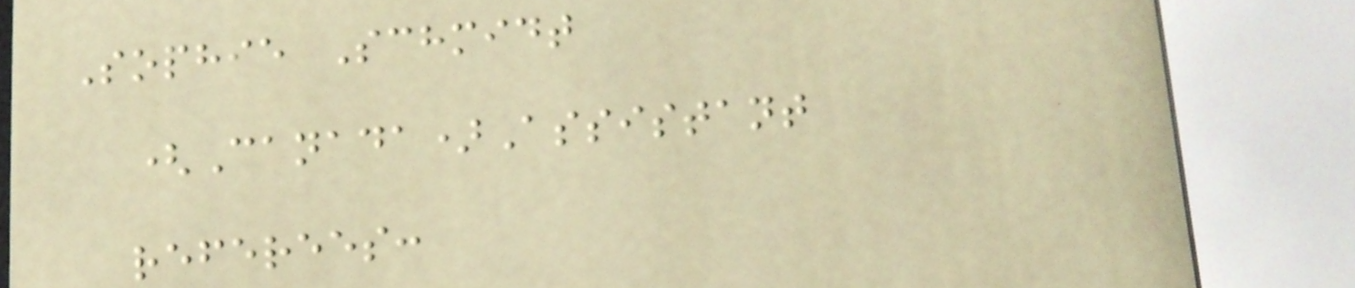Sophie Schmidt
(Canada)Assistant
referees:
